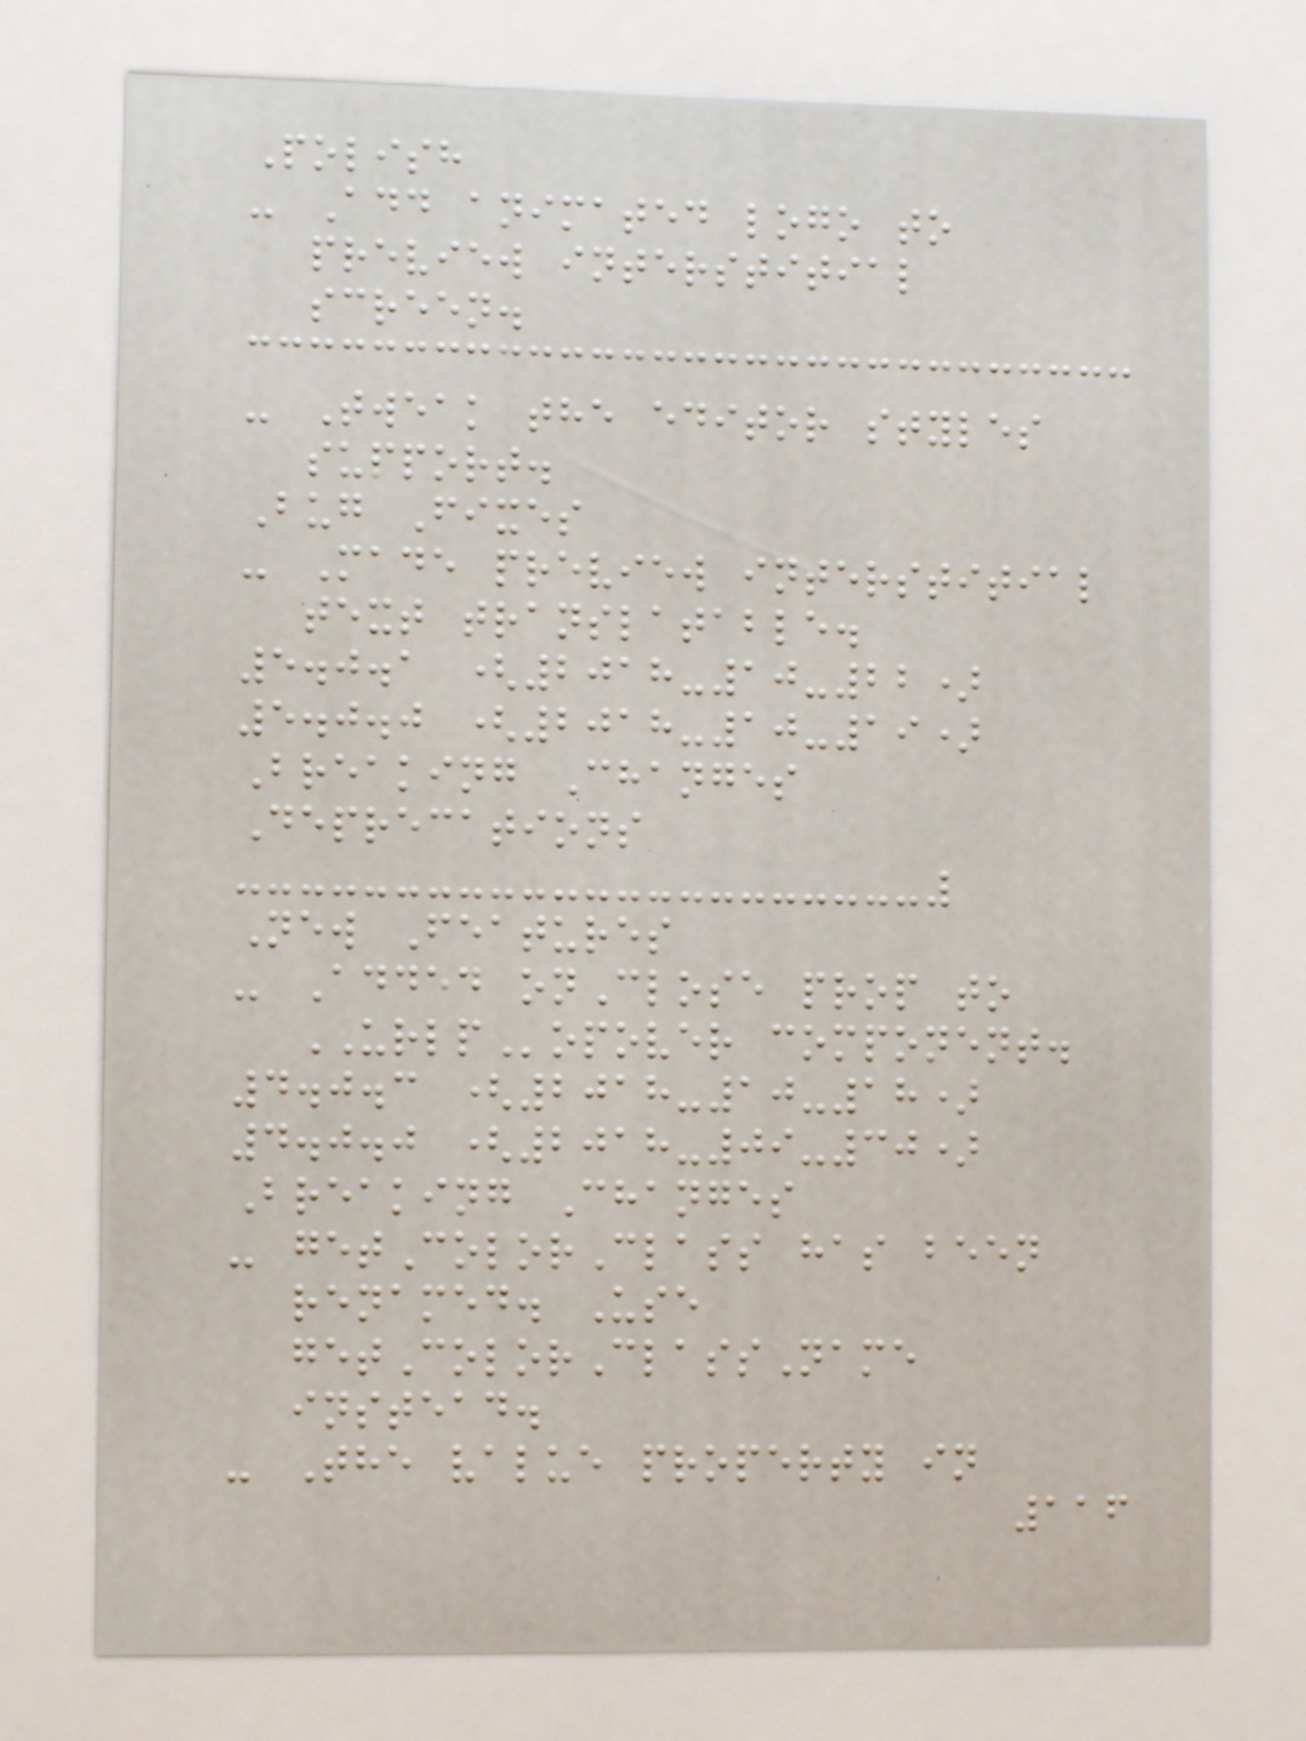Polish
- Add animated logo to
preview interstitial
screen.
- Tweak the editor styles
support.
Bug Fixes
- Made preview interstitial
text translatable.
5.0.1 (2018-10-22)
5.0.0 (2018-10-19)
Breaking Changes
Deprecations
New Features
- Added onClose prop to
URLPopover component.
4.0.3 (2018-10-18)
4.0.0 (2018-09-30)
Breaking Changes
- getColorClass has been
renamed. Use
getColorClassName
instead.
- The value property in
116
